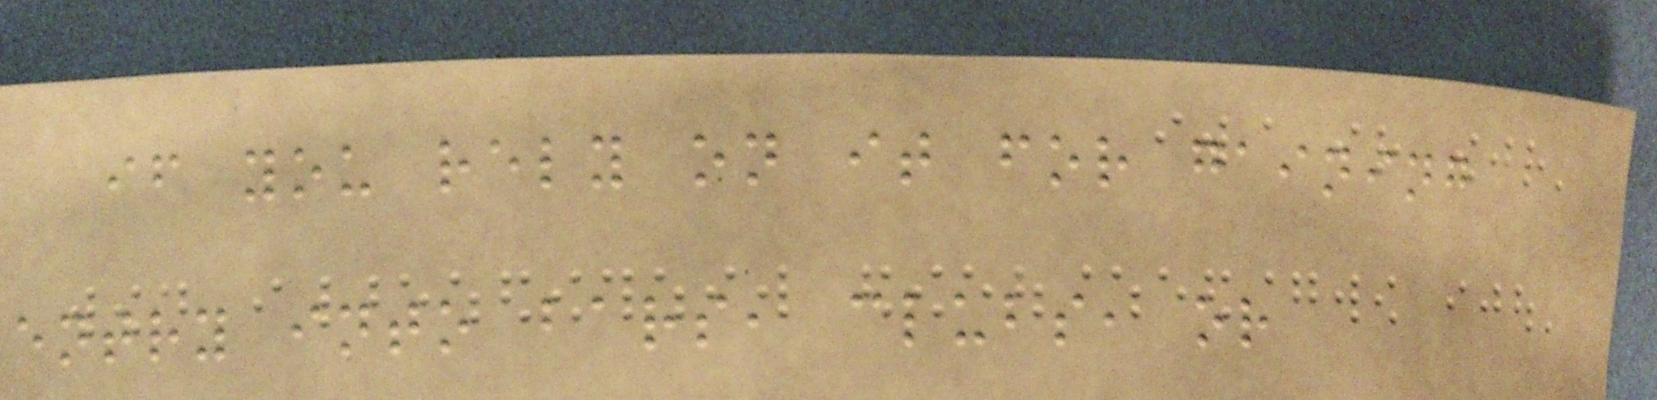if you rely on it for gaining
entry into bars, clubs, or
